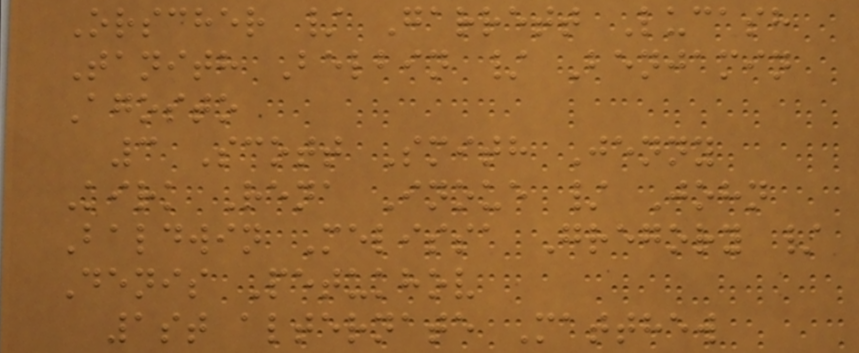Orscher / Garrett Lucash
Tanith Belbin / Benjamin
Agosto
3 Scott Smith Jenny
Kirk Rena Inoue / John
Baldwin Melissa Gregory /
Denis Petukhov
1st alternate Matthew
